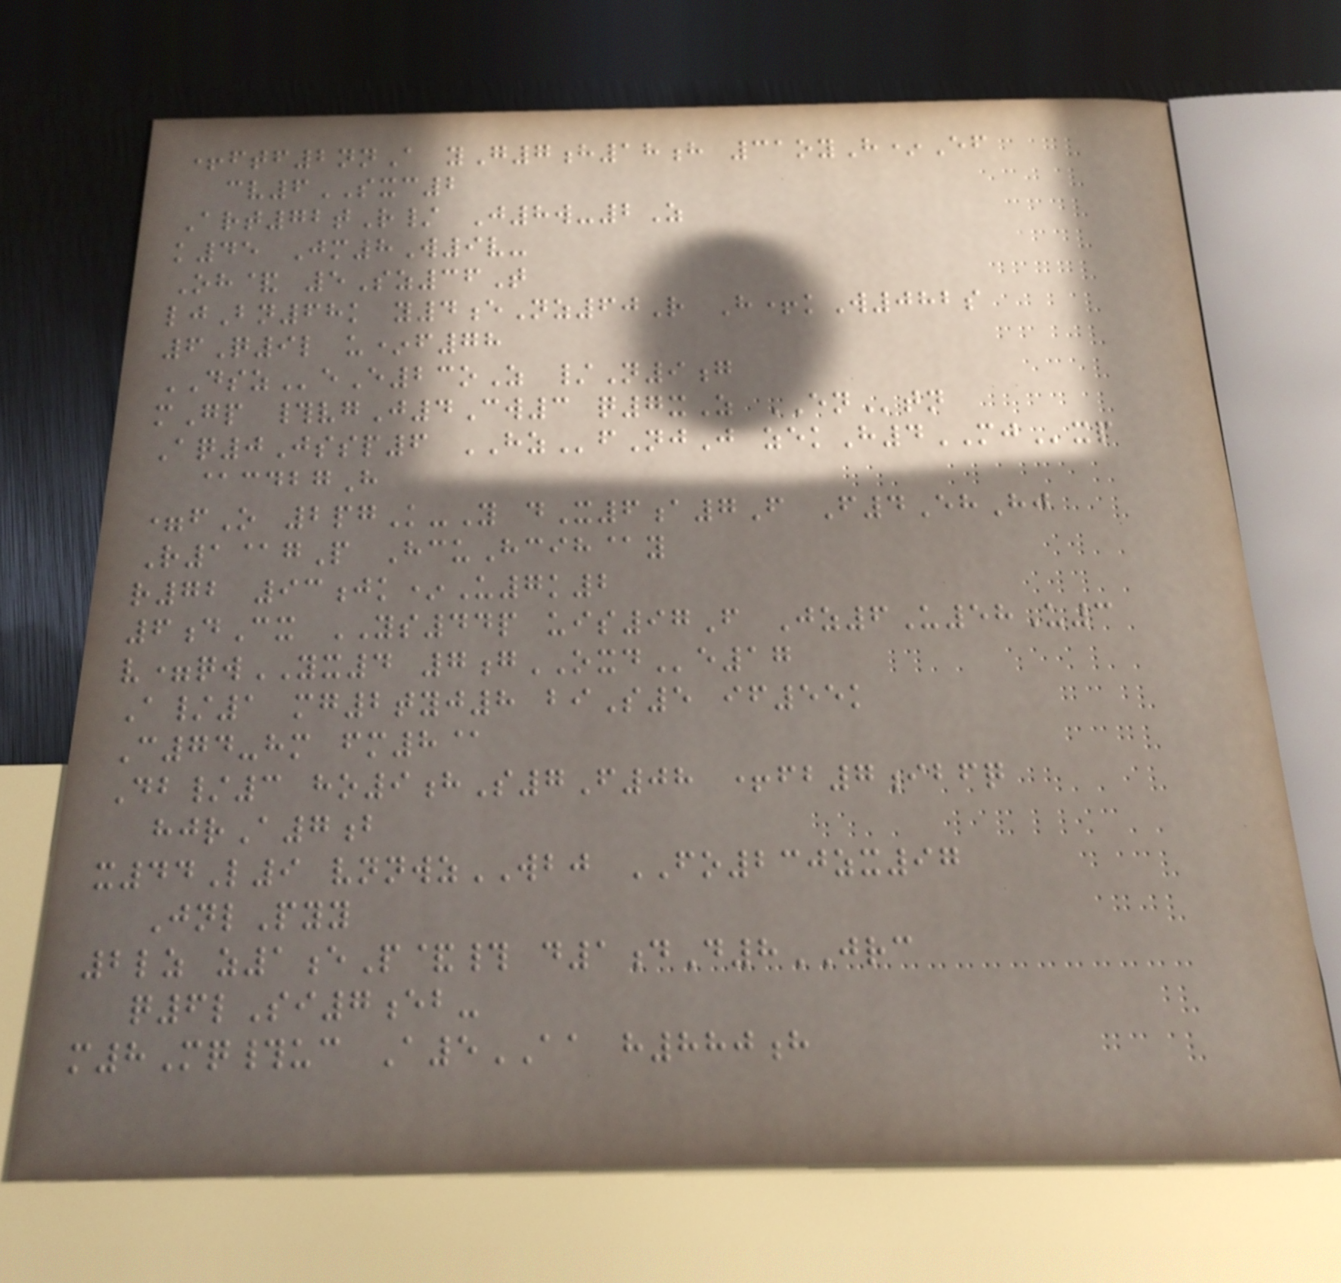+ftf2nnA yG7h18h 31oyH*Ef
cv6SXC2
Art72tR/ J8w-2Z
k45 Jm8W9v-
Oh& 5Sz36T
ljBn68k y4eNz60R H+kW082s
6Q9l u*f78
DSZeE23oZ /N9g
mGp #vgJ4Cw3 q7xZ ENtn
Aq0Jssp6 HZfNjJ zekH4MJxp
@cdbgH
=fO 2pgK-Y dX6a7F F4EhHj
R1@gP HcuHcih@y
r72 93jk*U7k2
6dCx YS44p uis97F Jz6U58U3
v=qwYX4 7gOXDe17
A/1 mg2tyj8 biS5 if55k
C74-hm fm8@
Db/3 ho9hS7F08 +fb7ibfq
hjrA7b
x44L9 vnnwzWBJ FO230zx97
JnlPyy
2lz z1eP&# d1dD8JRC
q6lSi7eb-
m8Mq#uc A5AA h880h
